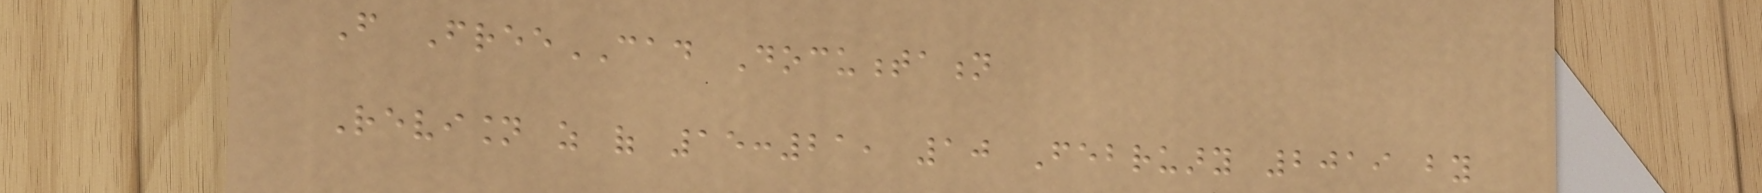From FreeCAD Documentation
Revision as of 15:21, 10 February 2019 by
